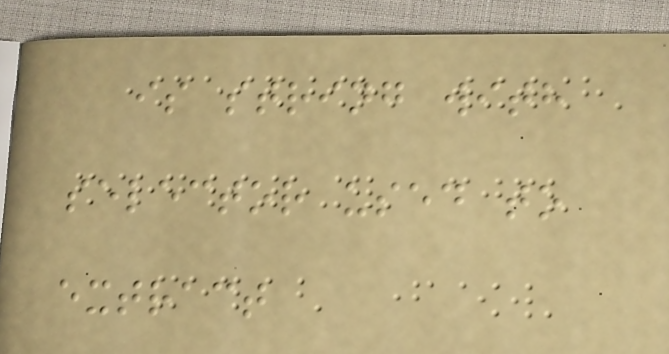is string with
selector used to
extract
